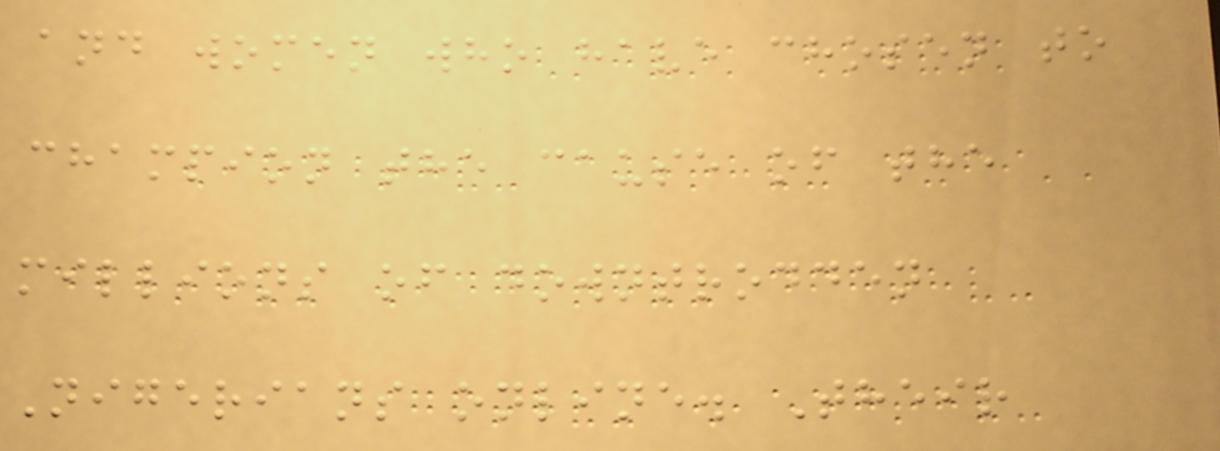and women who have chosen to
champion the cause of the
millions of downtrodden
Nigerians online. Their
